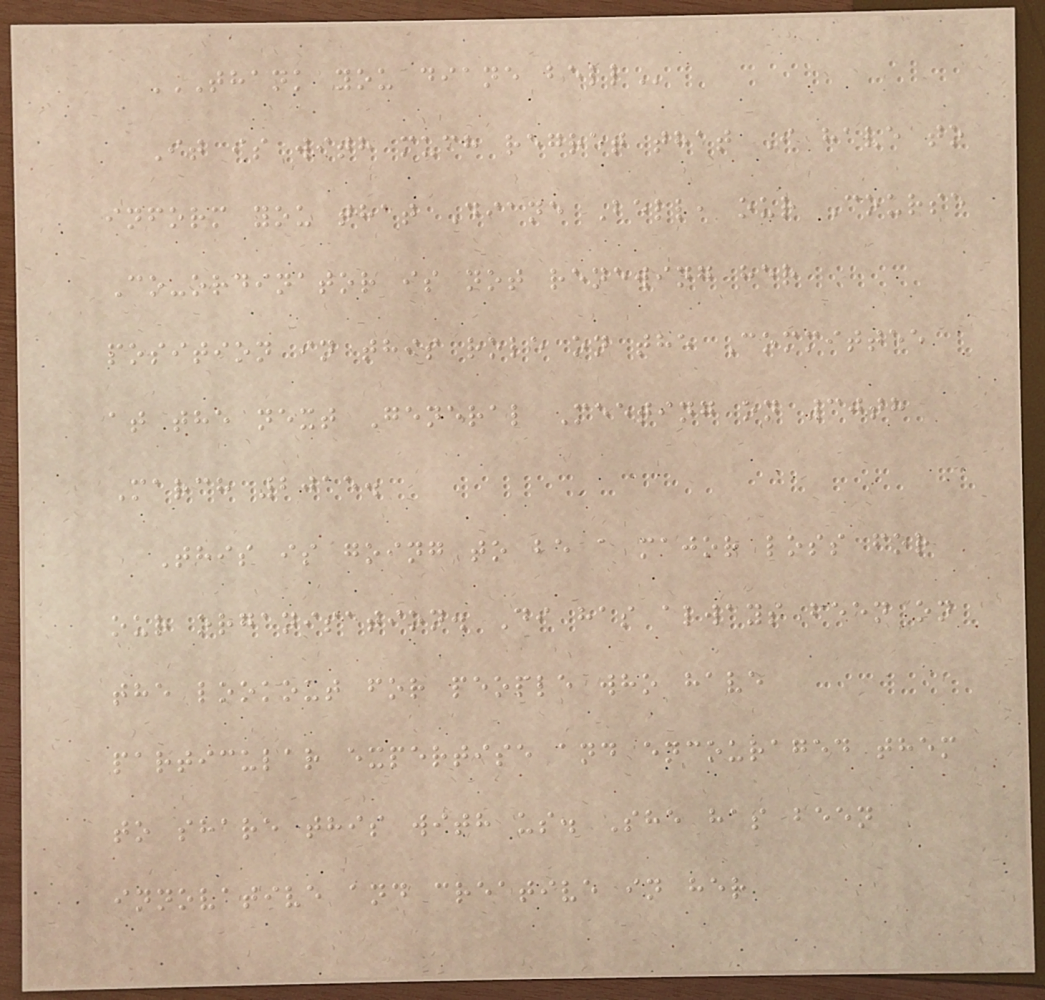THANK YOU DIANE BELL
It is with much regret that I have to
inform you that Diane Bell, our Course
Co-ordinator is not renewing her
position in this role on the Committee
at the next General Meeting on 30th
March 2015.
This is going to be a major loss for
our organisation. Di has always been on
the lookout for people who have
particular expertise and encouraged them
to share this with us. She has been
innovative and creative in her
